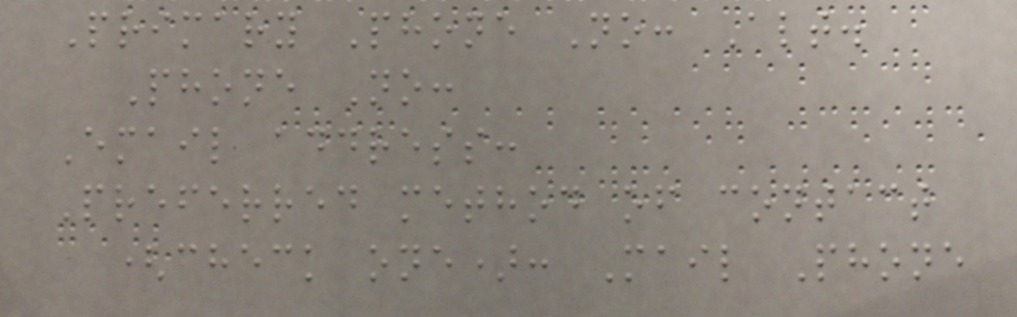Primary Phone No: Alt.
Phone No:
Email address:
Preferred method of contact
(check one): Mail Phone
